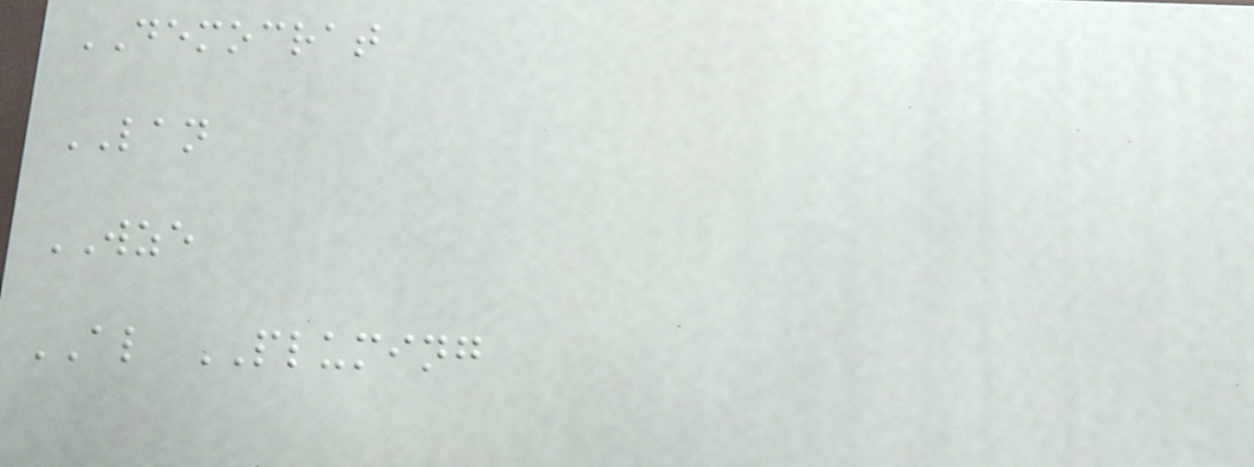DEMOCRAT
LAN
WZE
AL PLUMING
